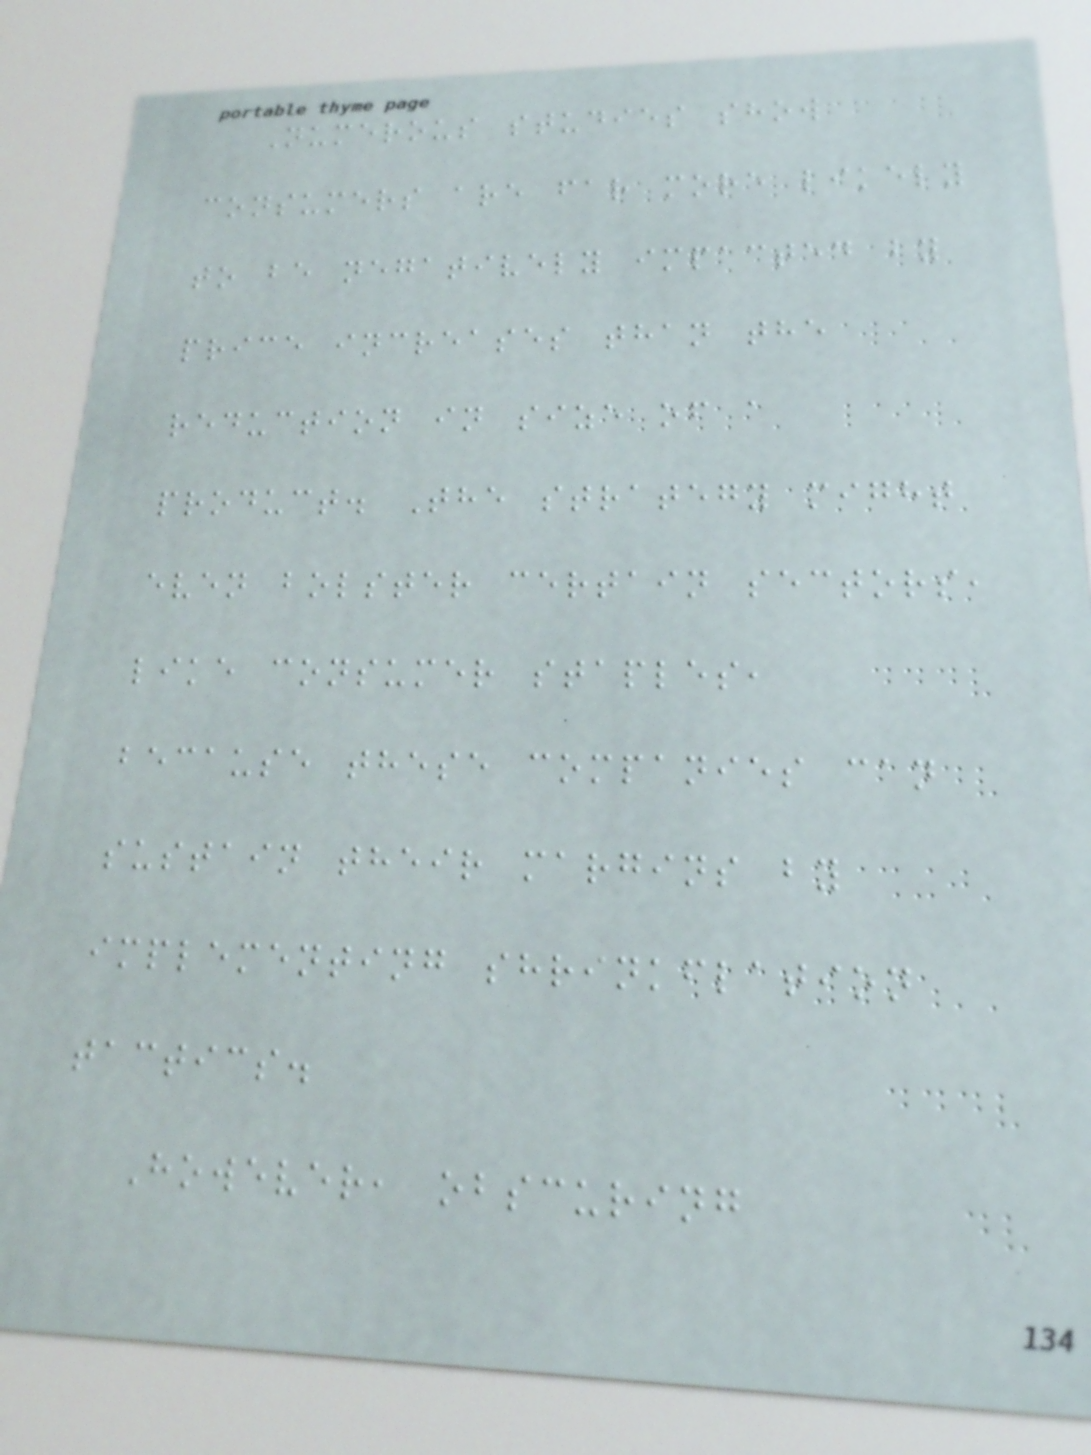Numerous studies show
consumers are far more likely
to be negatively impacted by
price increases than the
reduction in size of a
product. The strategy might
even bolster certain sectors,
like consumer staples,
because these companies can
sustain their margins by
implementing shrinkflation
tactics.
However, obscuring
